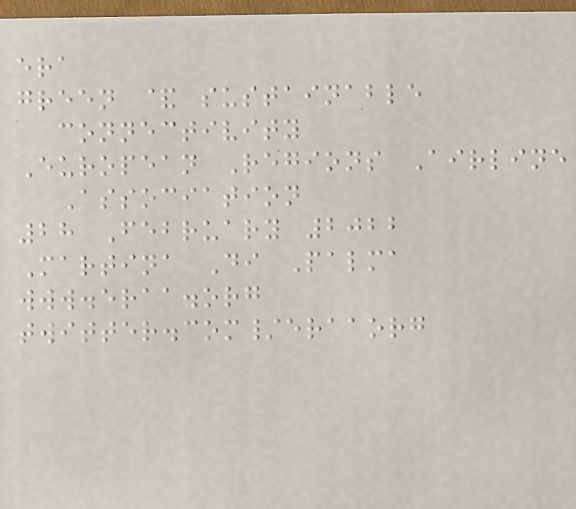era
green & sustainable
connectivity
European Regions Airline
Association
28 February 2022
Martina Di Palma
www.eraa.org
twitter.com/eraaorg
